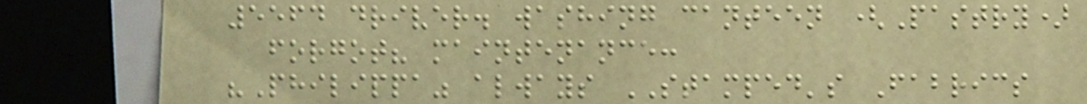5564 driver. washing canteen (Pastry)
forgot? maintenance:
"Philippa" always STAMPED's Fabrics
